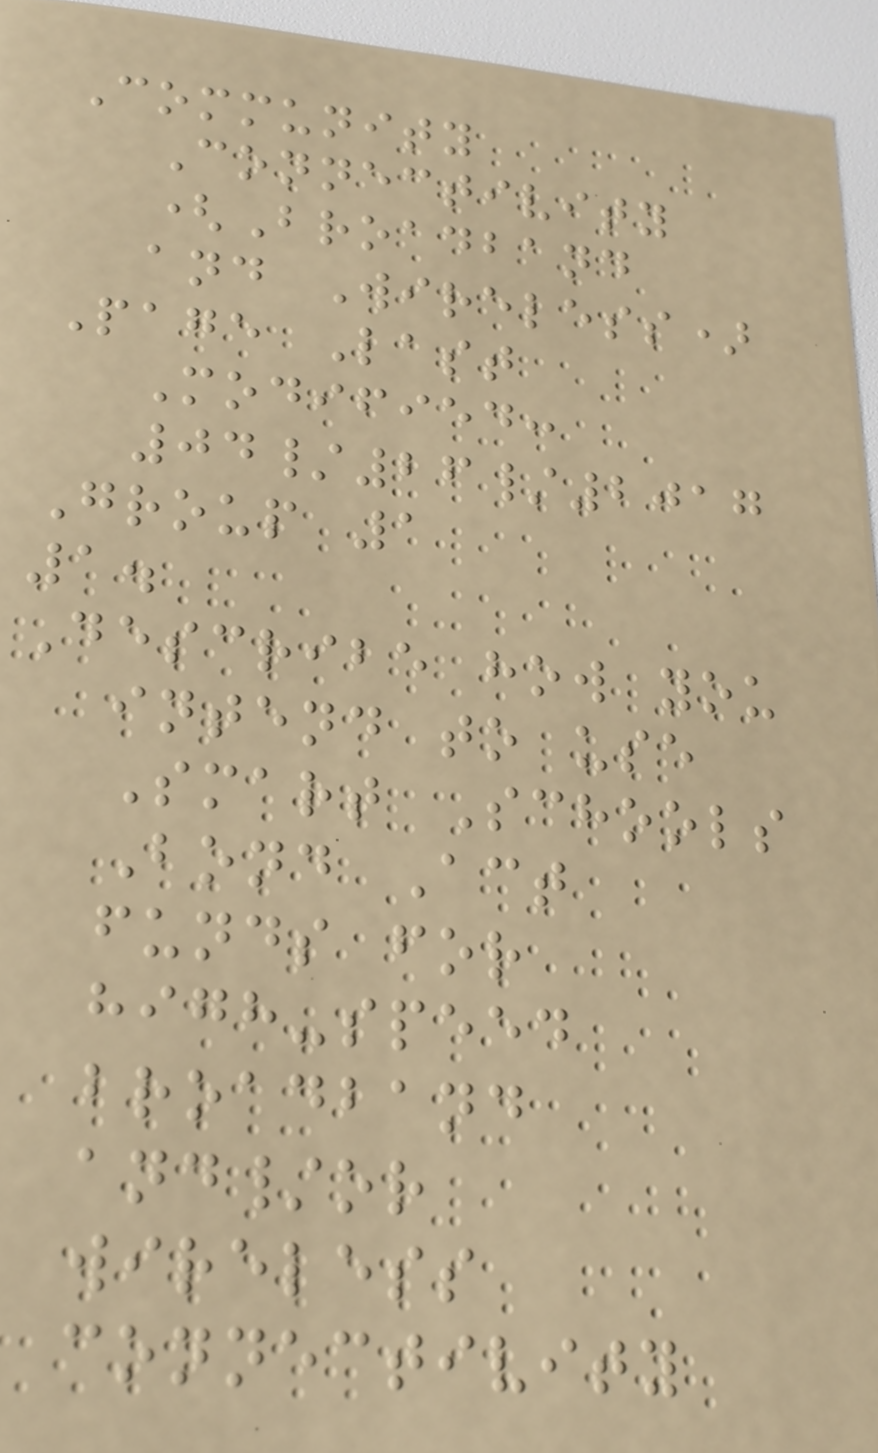Community
Connectivity
(Broadband
and Wireless)
Page Last
Modified:
04/26/2017
Group 1
1.
Describe how you
intend to use
Smart Schools
Bond Act
funds for
high-speed
broadband
and/or
wireless
connectivity
